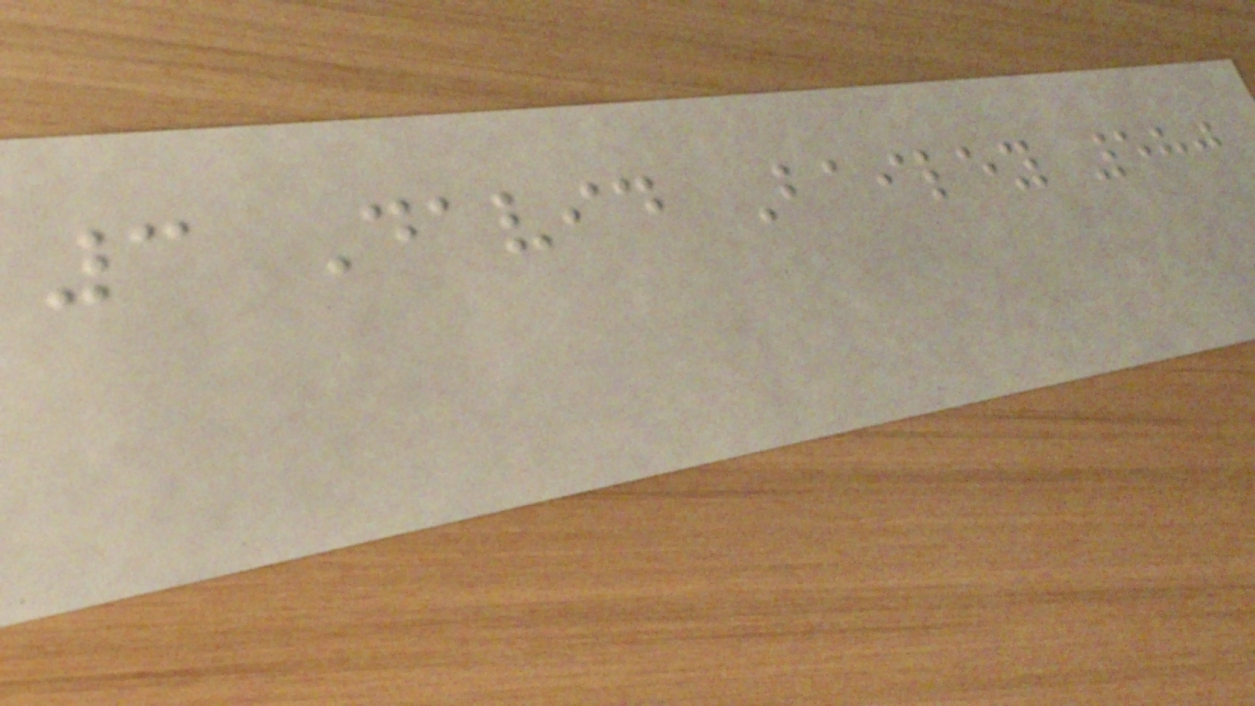3 David Bailey 580
